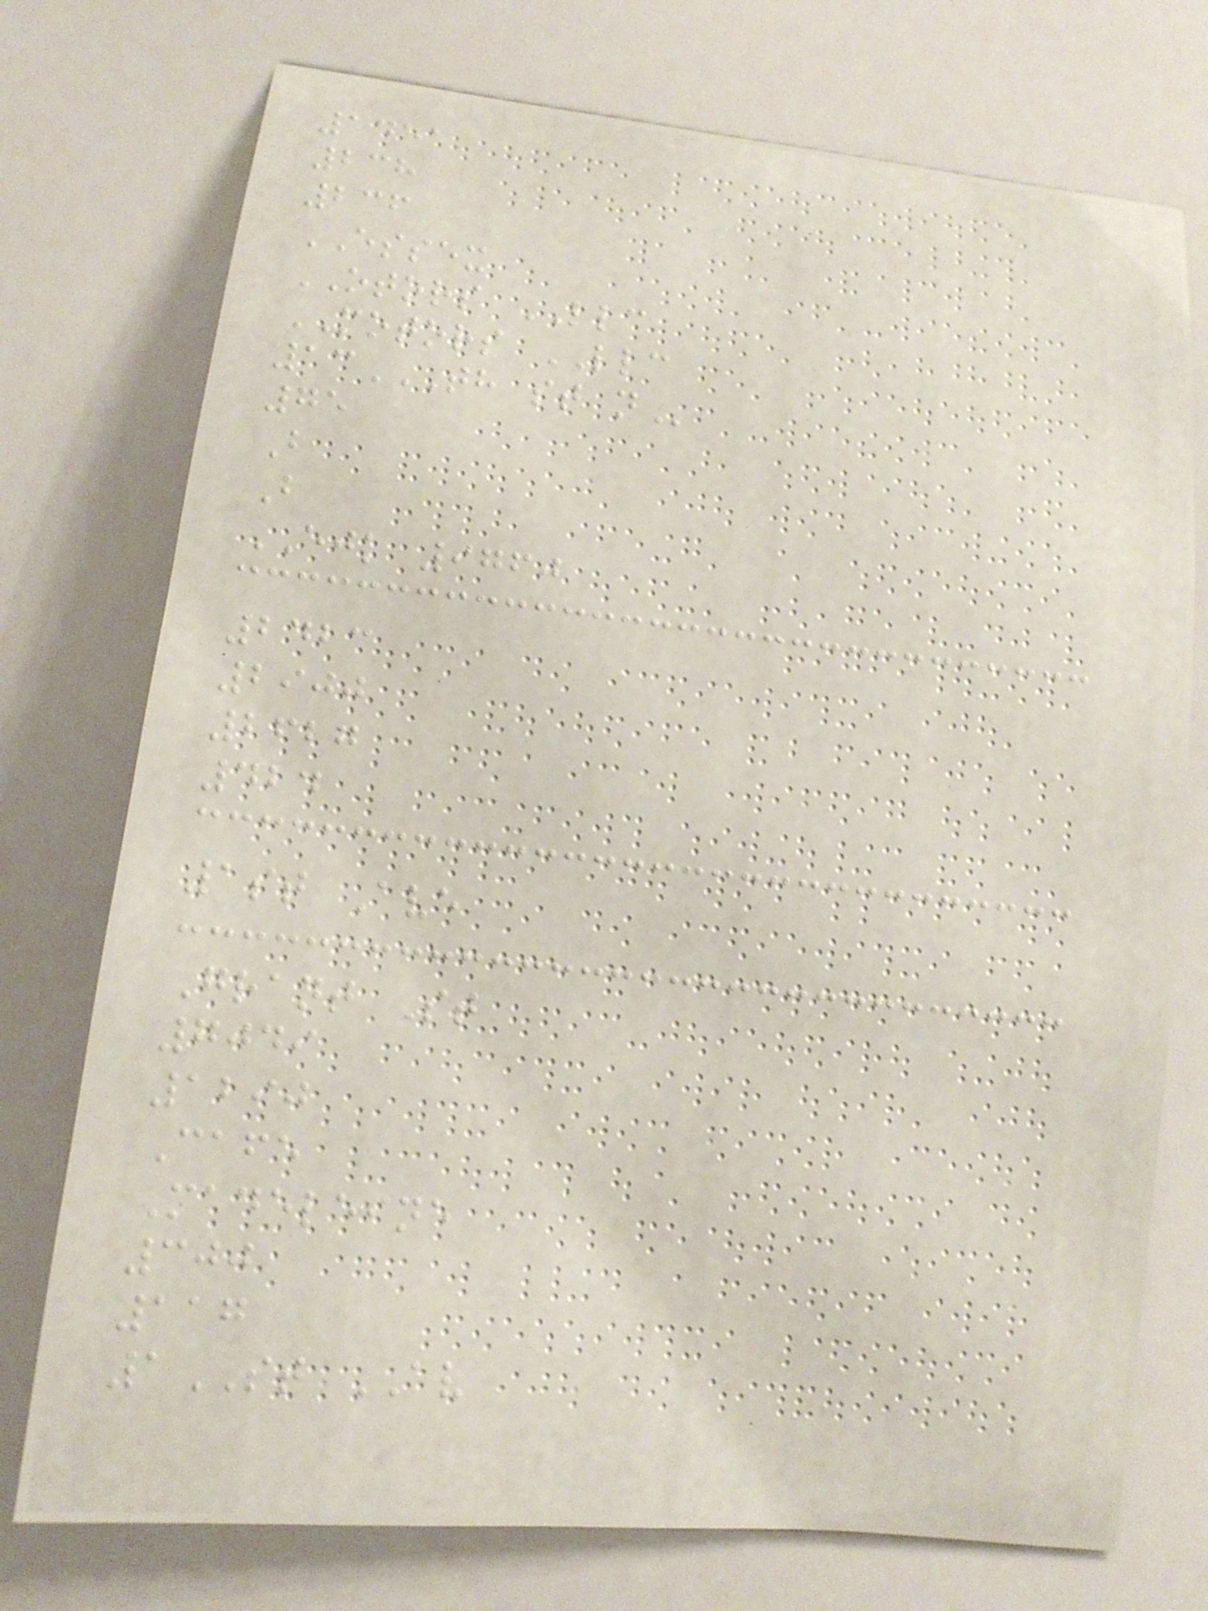1451
238
236
ESSEX
OTORS LLC
MOTORS LLC
13TH ST N
75
B
B
EJK 9760
2423
2900
2627
424
1st Ave
Grant St
7049
1290
Cafe
Madeleine
300
117
1ST AV
